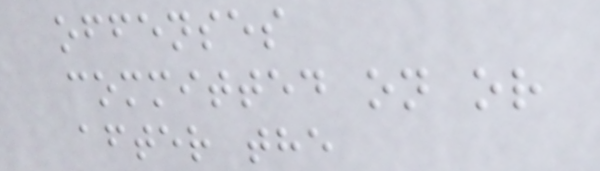offenses
committed on or
after the
